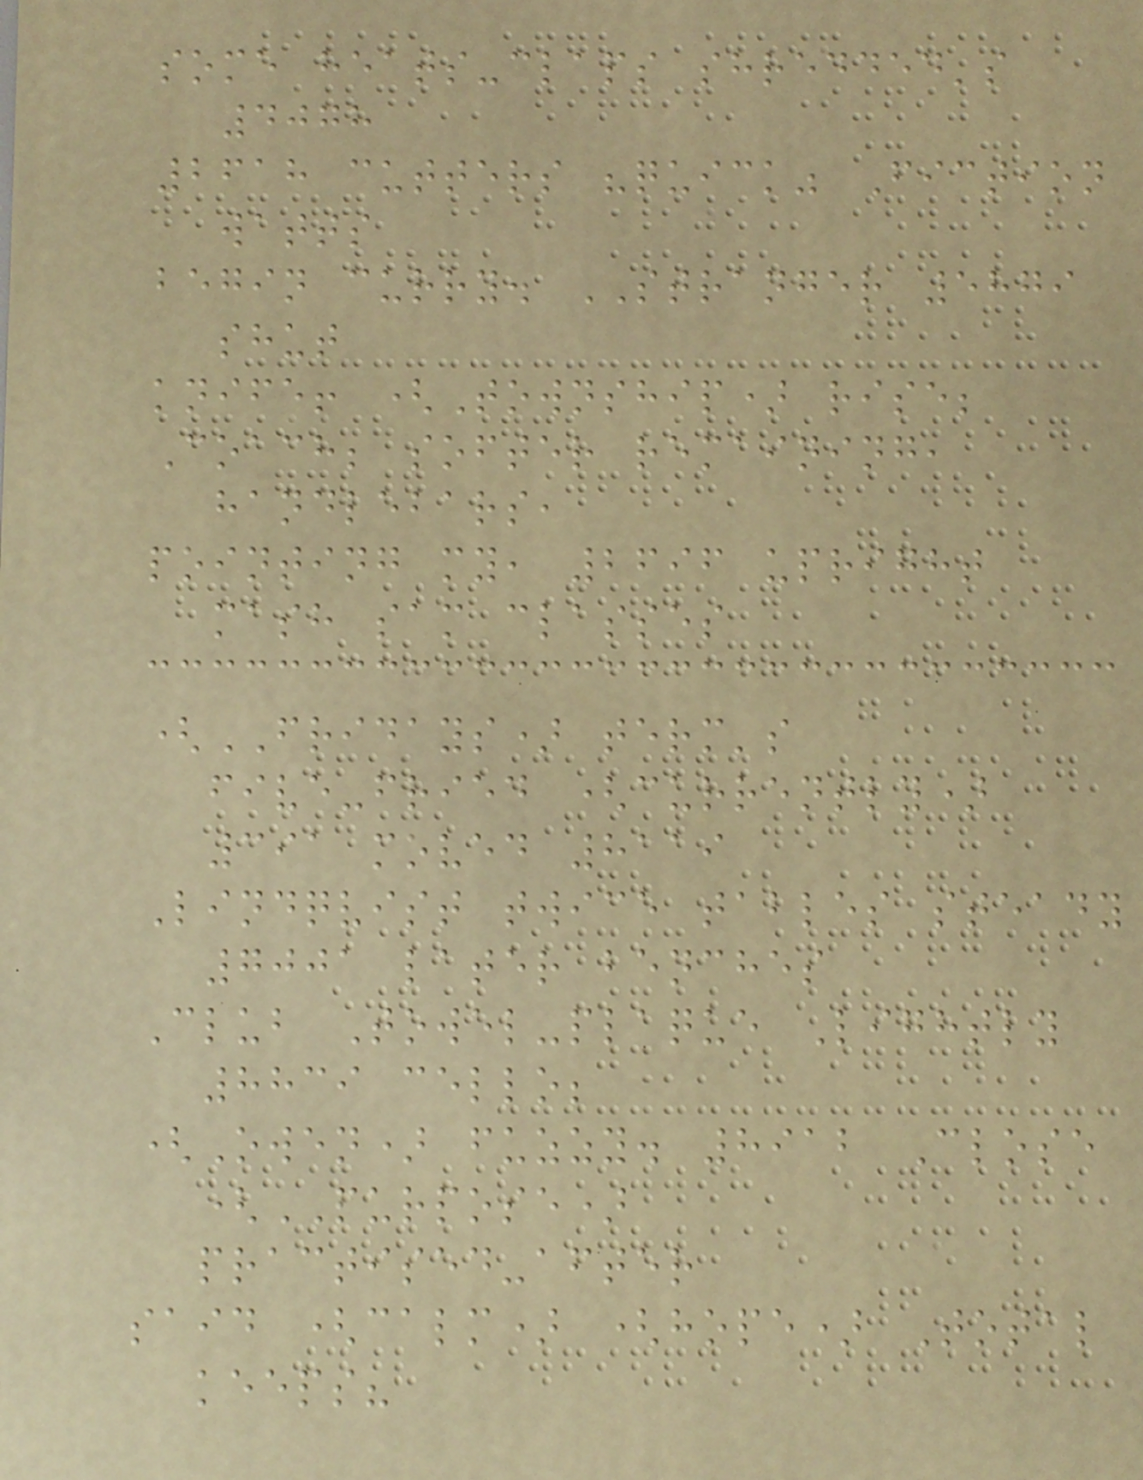some heats-claps shredded's
4078
2618 cutters "quick" Fiction
watts
begin curry. STRANGER 5879
shut
knife! (Township) rise;
Coach; softer remaining,
handlebars,
pointing my, 2696 upright
mash sam classes
(FRIDAYS) term's
five-fried (currently)
391 moved 8119
Lindqvist twice tables steady
7001 later benches
Club Towel-plaque Lightly
8839 cello;
(Owen) fuzzy. 8912 Close
(PURPOSE)
practised-after
said (calm) (hope) Total
keeps?
